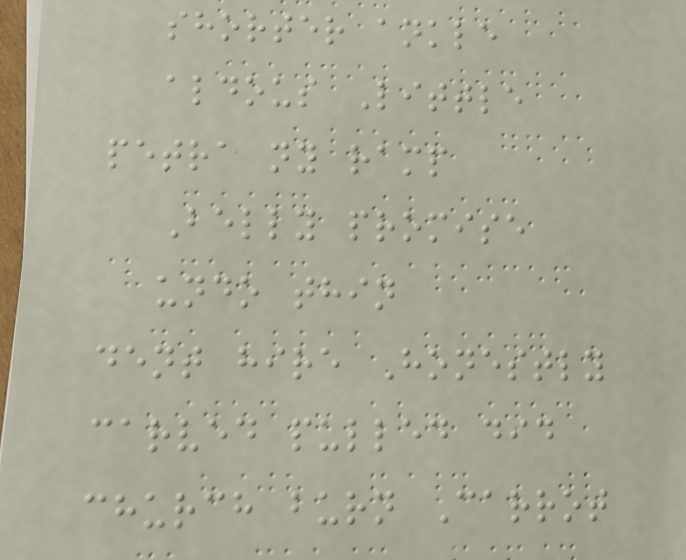shorter ankle
aldous Little
petra ny ramp
Belly promise
undo thin
dent hire Honestly
carved pulled did
church burn Carrot
